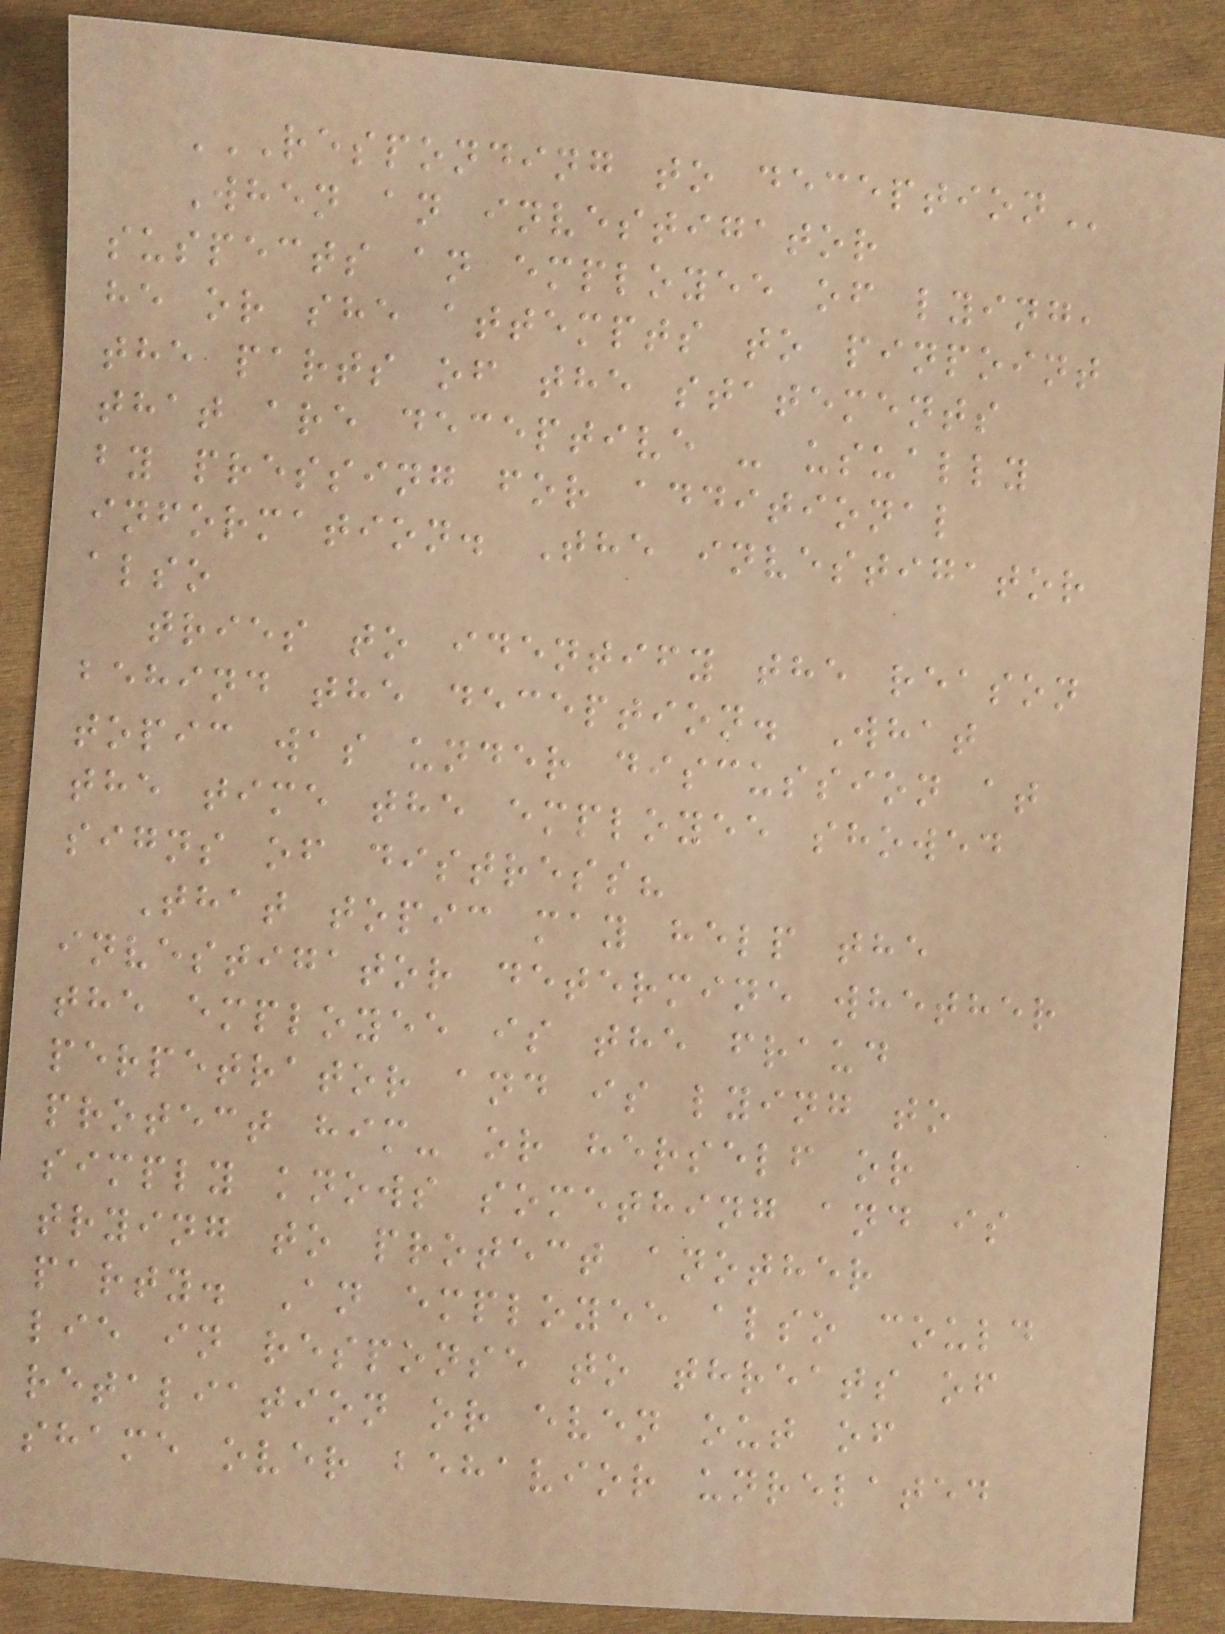RESPONDING TO DECEPTION
When an investigator
suspects an employee of lying,
he or she attempts to pinpoint
the parts of the statements
that are deceptive - usually
by pressing for additional
information. The investigator
also
tries to identify the reason
behind the deception. What
topic was under discussion at
the time the employee showed
signs of distress?
That topic may help the
investigator determine whether
the employee is the fraud
perpetrator and is lying to
protect him- or herself or
simply knows something and is
trying to protect another
party. An employee also could
lie in response to threats of
retaliation or even out of
shame over behavior unrelated
